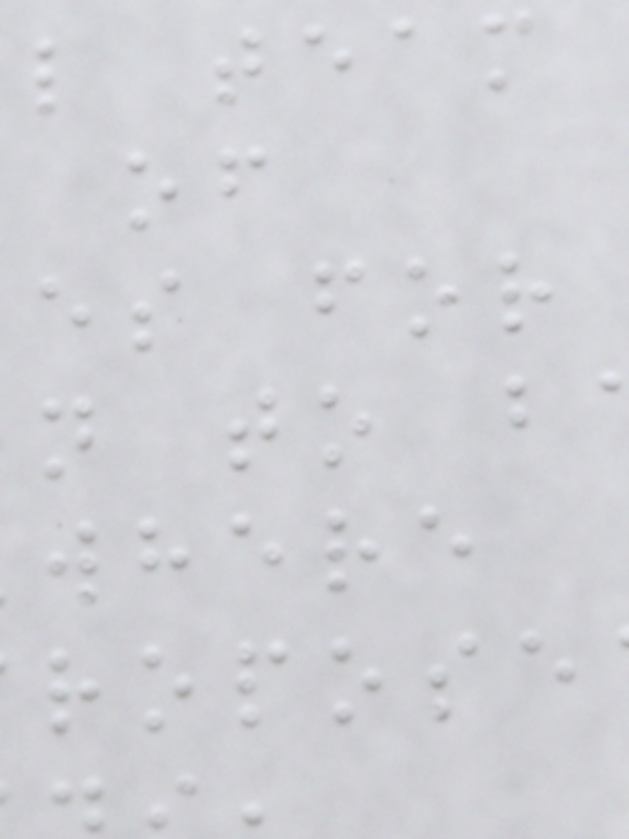l team
es for
n to b
